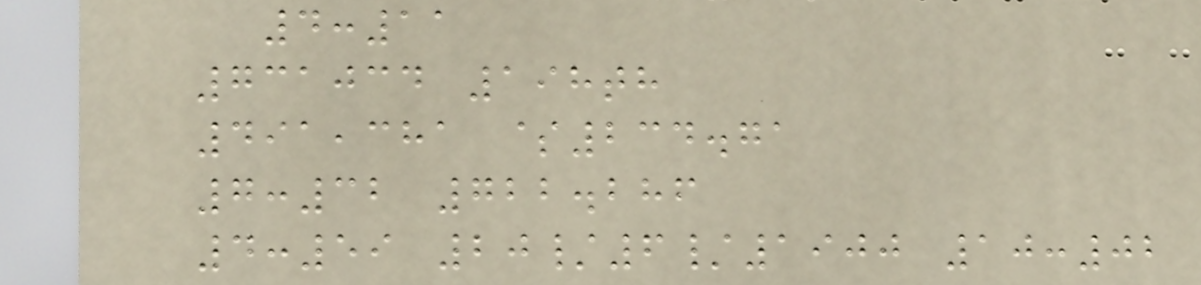4:11
731034 198th
491,381 $234.71
7:32 722.286
4:59 20/6/1900 10:02
